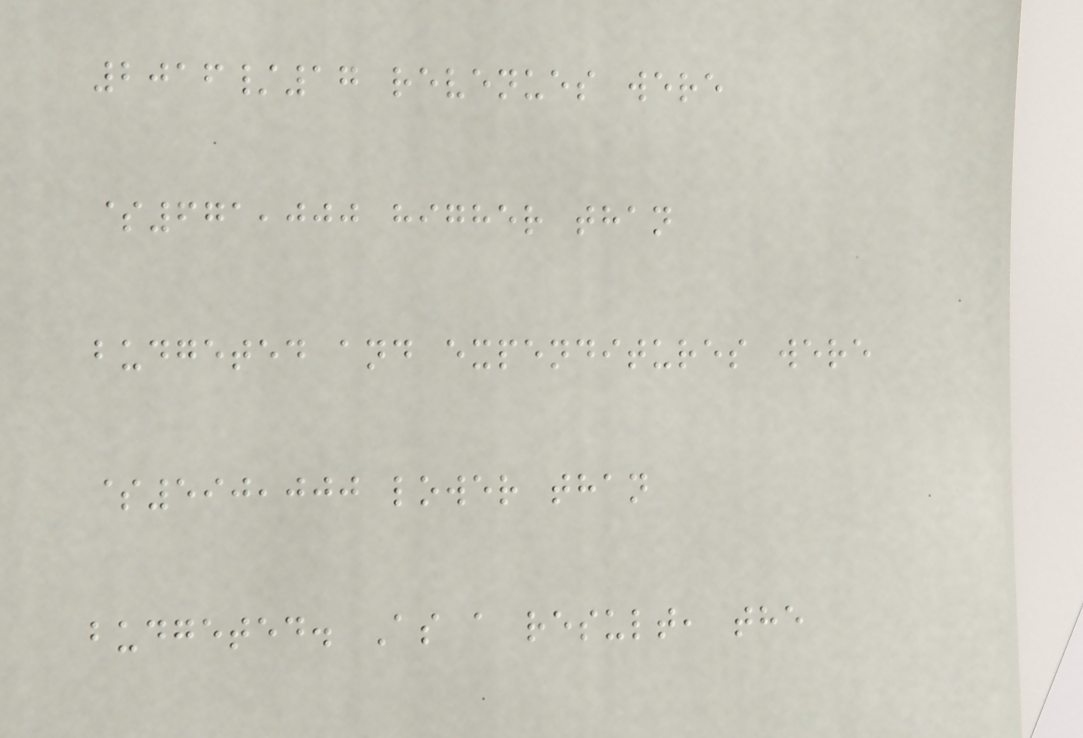2016/17 revenues were
$671,000 higher than
budgeted and expenditures were
$590,000 lower than
budgeted. As a result, the
